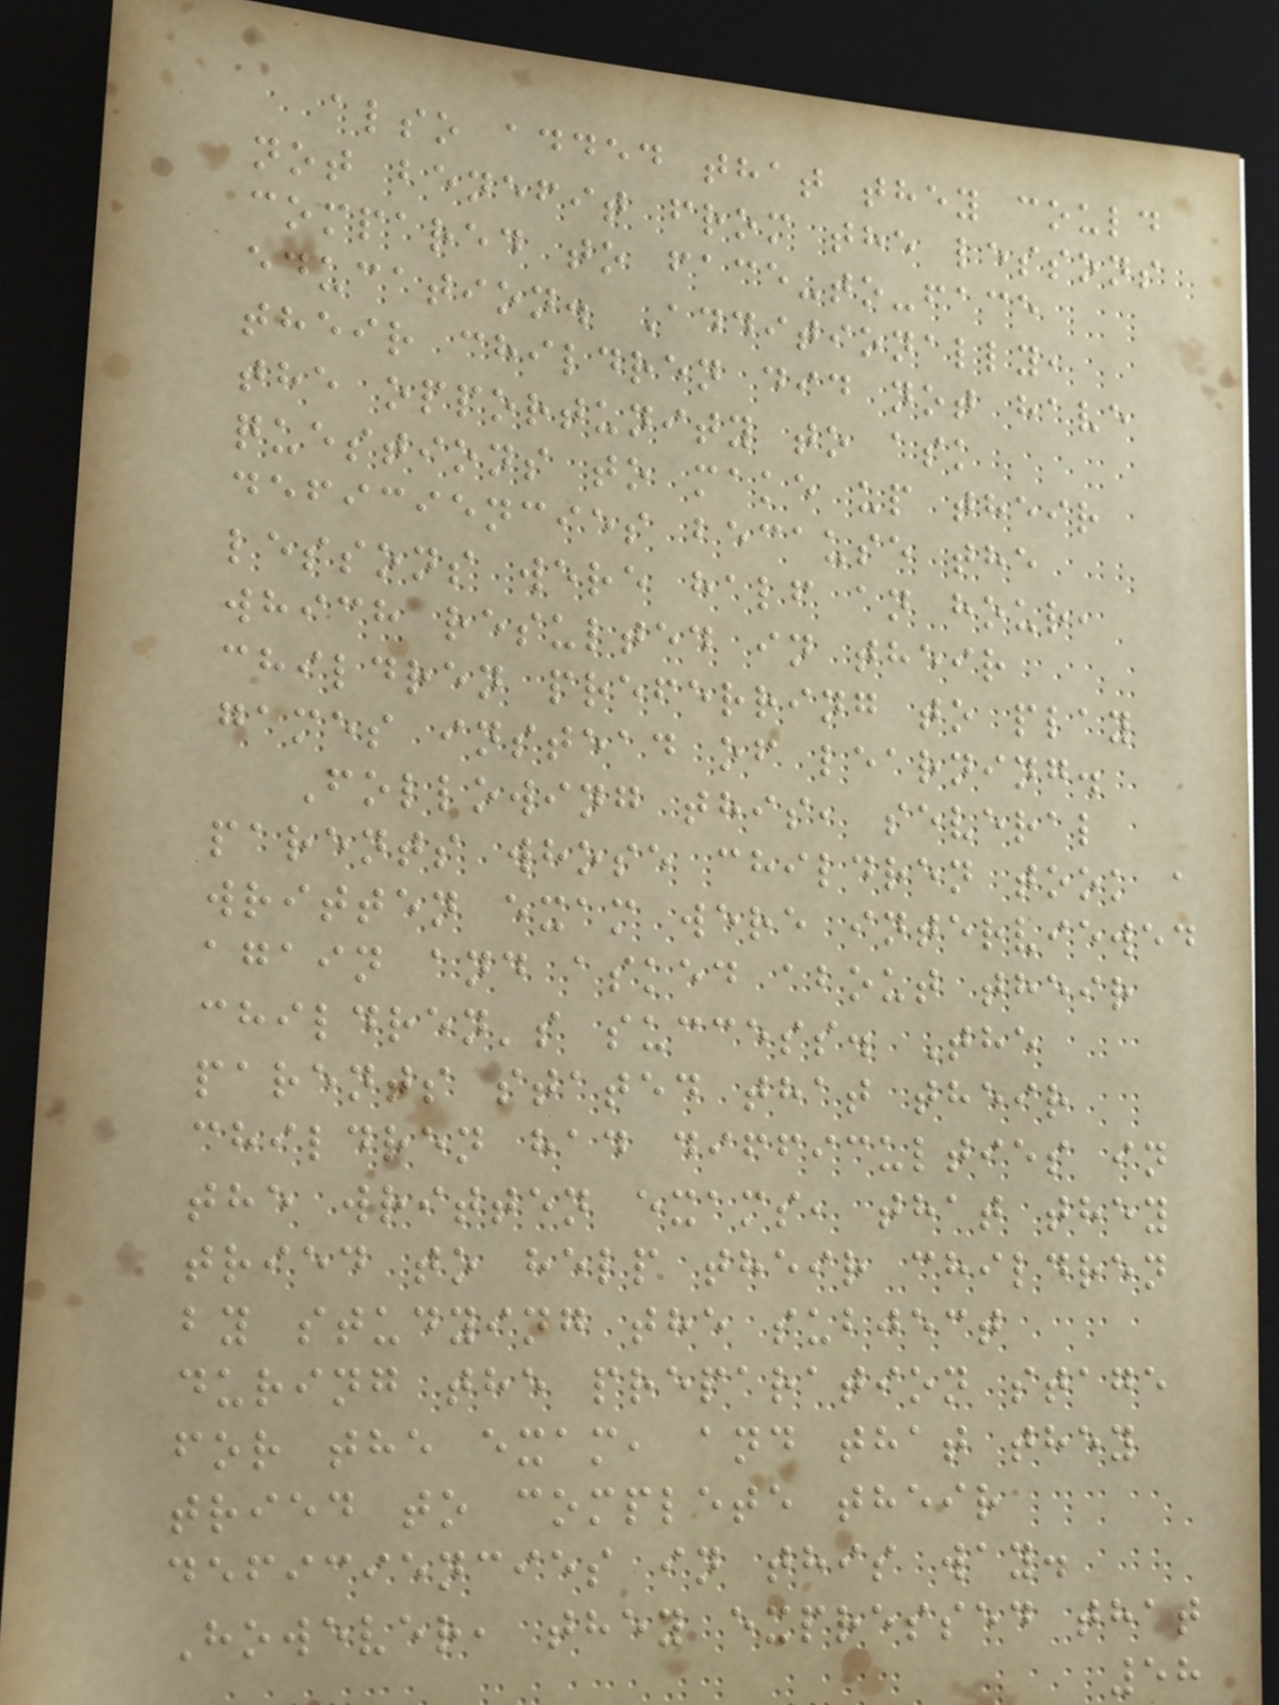also added that they could
not benefit from the lessons
compared to face-to-face
education. Additionally,
their children did not have
the opportunity to ask
questions to make up their
deficiencies because the
lessons were half an hour,
which resulted in their
children preferring to play
games instead of learning.
Following this, several
parents whose children took a
written exam were interviewed
again and asked about their
children's success. The
parents stated that their
children had difficulties in
the written exams, that they
tried to help their children
by studying the subject
during the preparation stage
for the exam, and that they
tried to complete their
deficiencies in this way.
However, they expressed that
58
